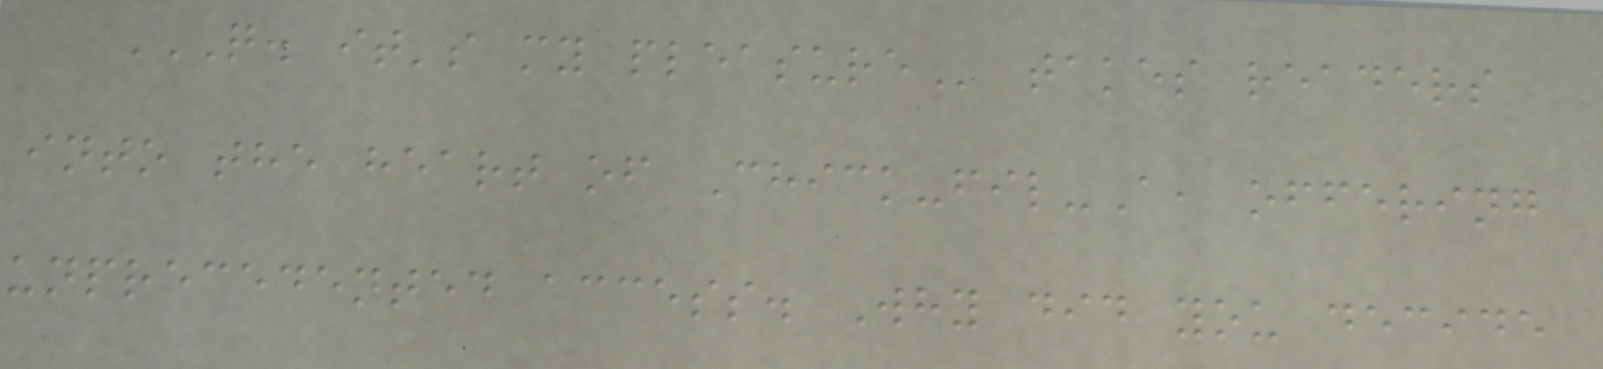Q. IT'S MY PLEASURE takes readers
into the heart of Chick-fil-A, offering
unprecedented access. Why did you decide
